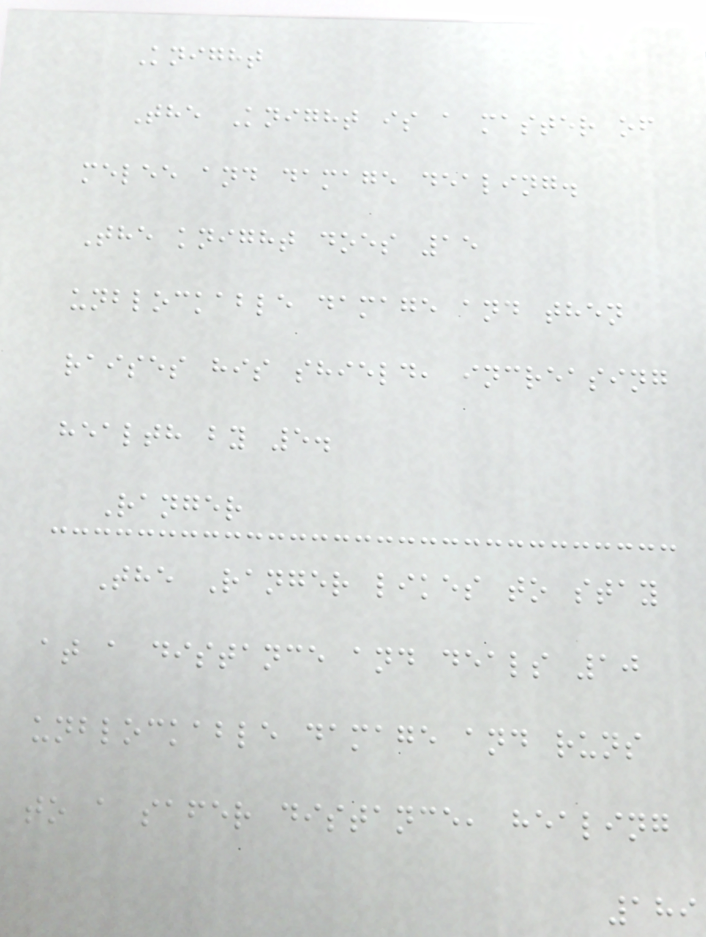Knight
The Knight is a master of
melee and damage dealing.
The knight does 15
unblockable damage and then
raises his shield, increasing
health by 5.
Ranger
The Ranger likes to stay
at a distance and deals 10
unblockable damage and runs
to a safer distance, healing
189
